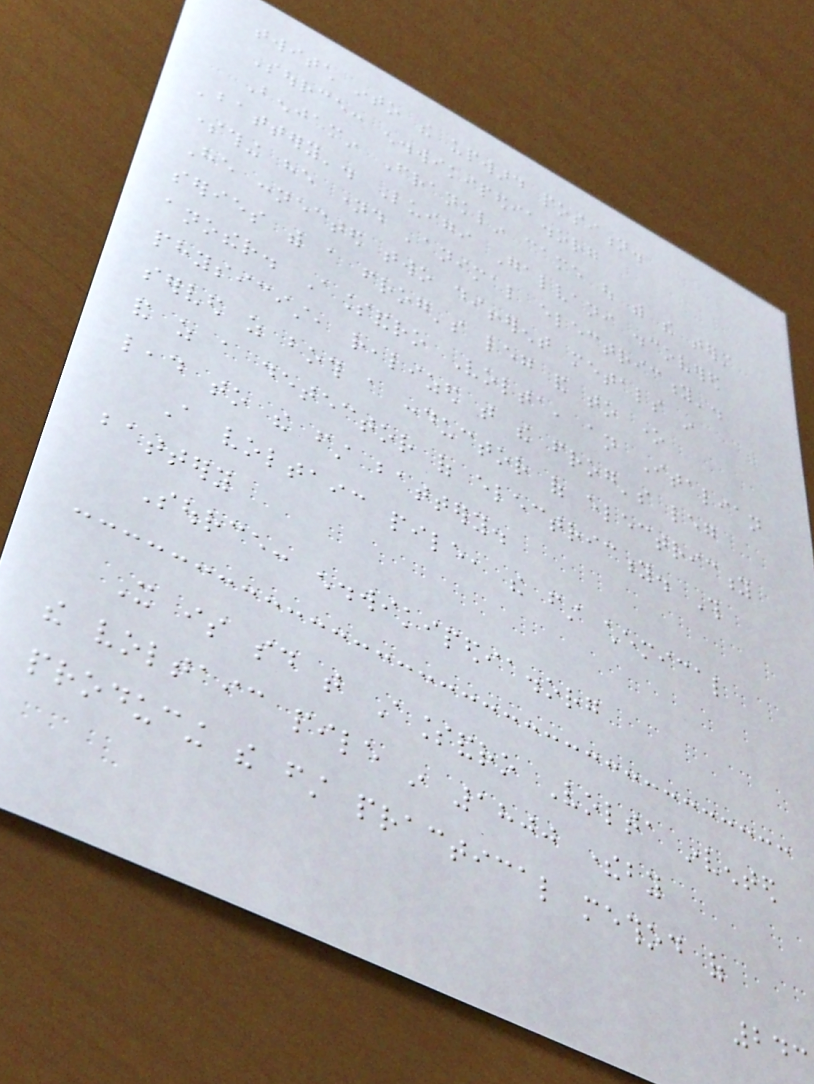twitch into the upward position.
Source: en.wikipedia.org
Benjamin Franklin came out with the term
'battery'. Luigi Galvani discovered
something he named 'animal electricity'.
He connected two different metals in
series with a frog's leg and to one
another. Alessandro Volta, an Italian
physicist, realized that the frog's leg
served as both a conductor of electricity
and as a detector of electricity. This
lead to the first battery.
A voltaic pile, the first chemical
battery
Source: en.wikipedia.org
It is said that Alessandro Volta invented
the voltaic pile in 1800 thereby
producing the first practical method of
243
